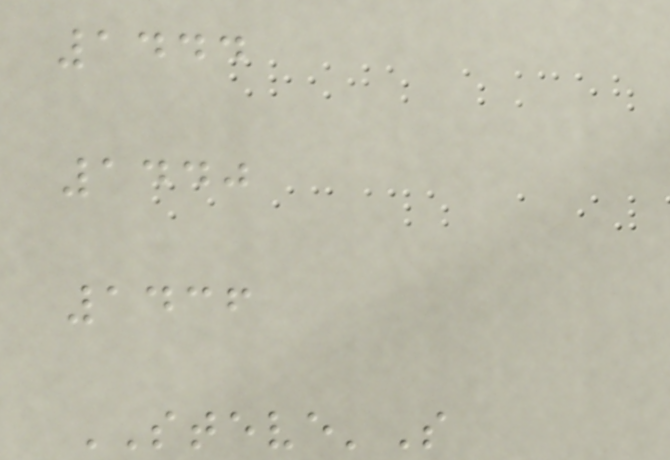1444
1440
1436
STEVE'S
